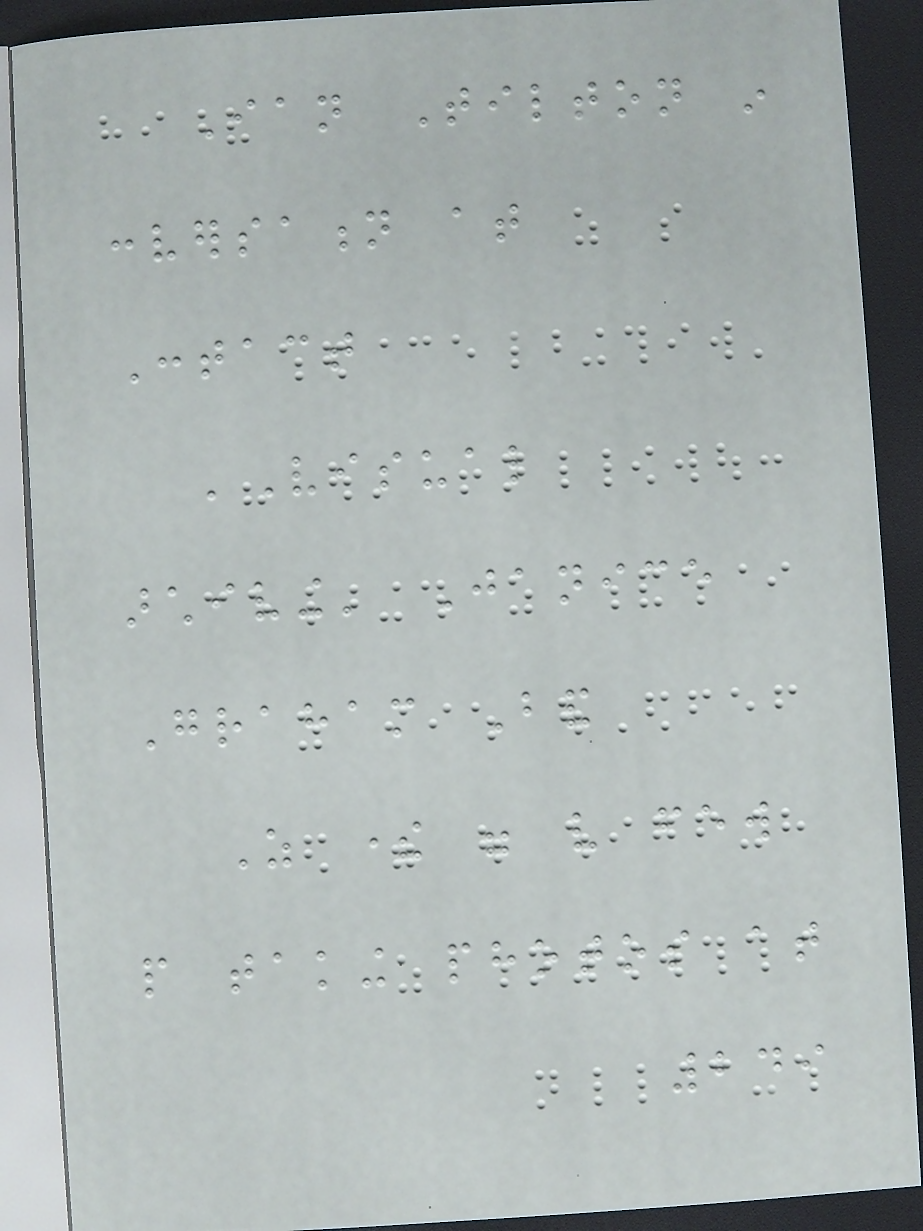Ian Tilton in
conversation at
Contact
'Visual
archiving' Janice
Graham Band
As there were very few
people taking photos at
249
